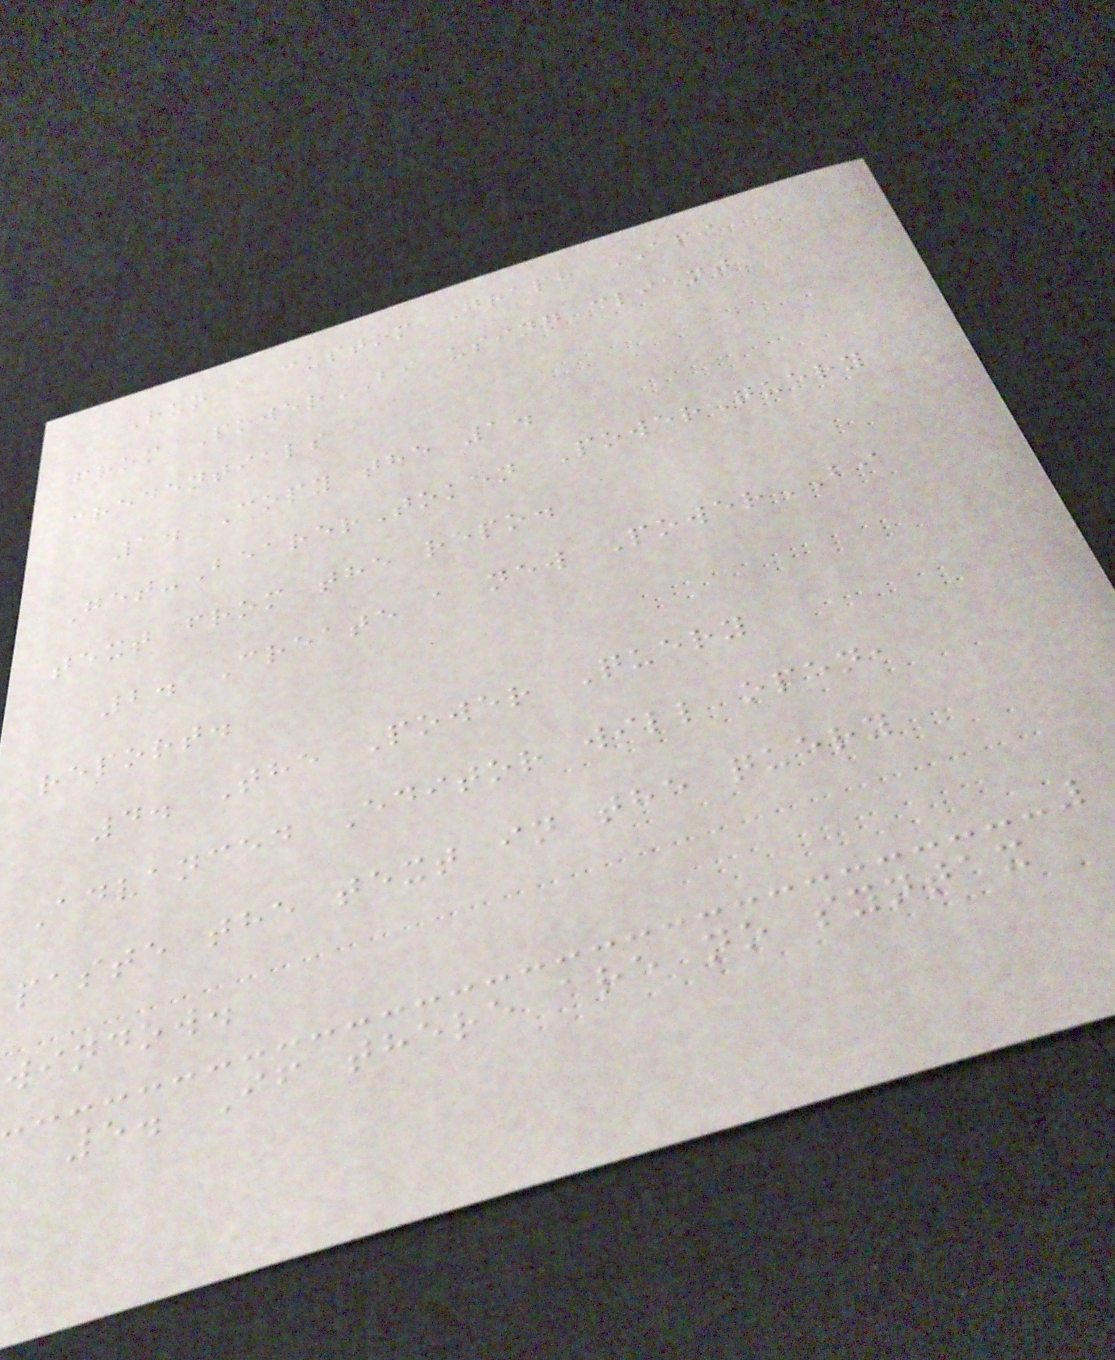Run a custom Graph API
from PowerBI using client
credentials
1. Copy the 1.
Get-BearerToken PowerQuery
text from the repo.
2. Create a new PowerBI
report.
4. The Power Query
Advanced Editor will open,
paste the text in the query
window.
5. If there are no syntax
